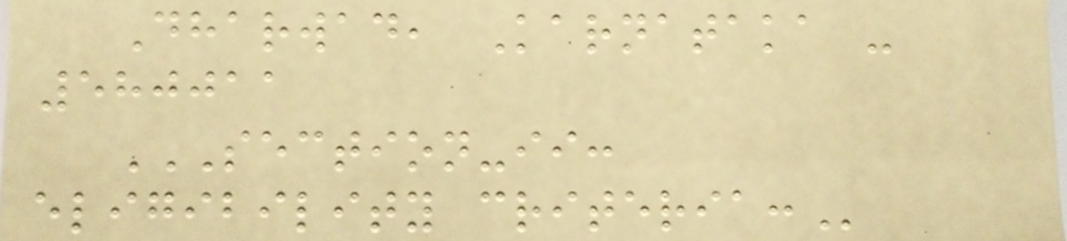Dharwad, Karnataka -
580011
SECTION-II:
ELIGIBILITY CRITERIA:
